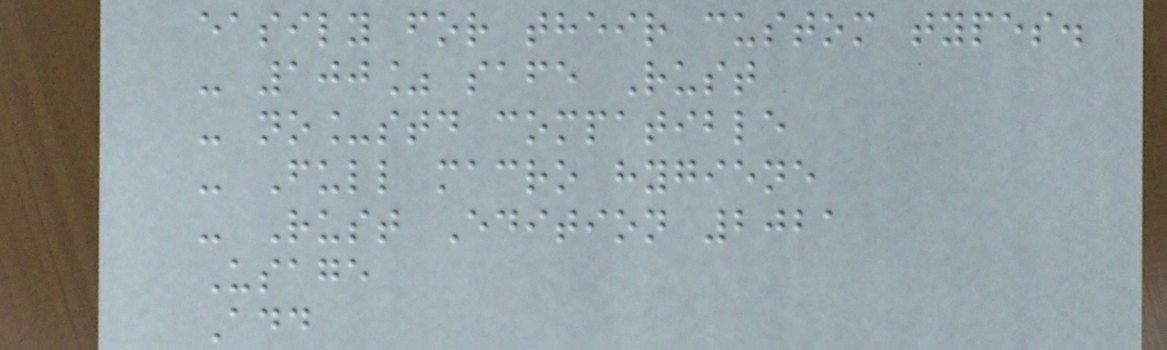easily for their custom types.
- 100% safe Rust
- no_std compatible
- Full macro hygiene
- Rust Edition 2021
Usage
Add
